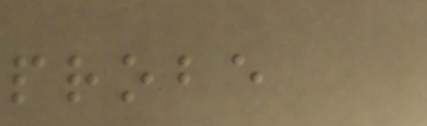probe
